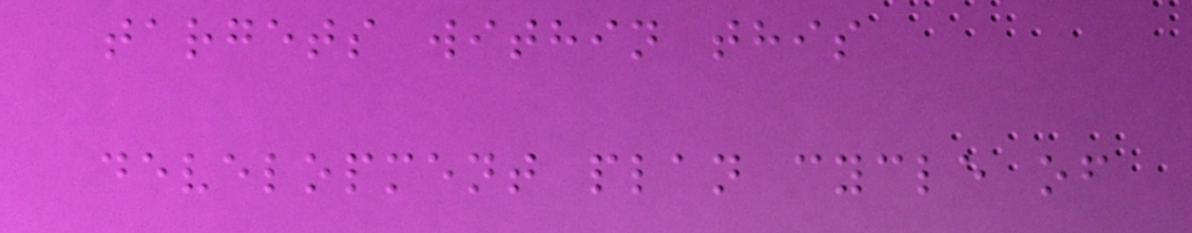targets within this
development plan cycle of
